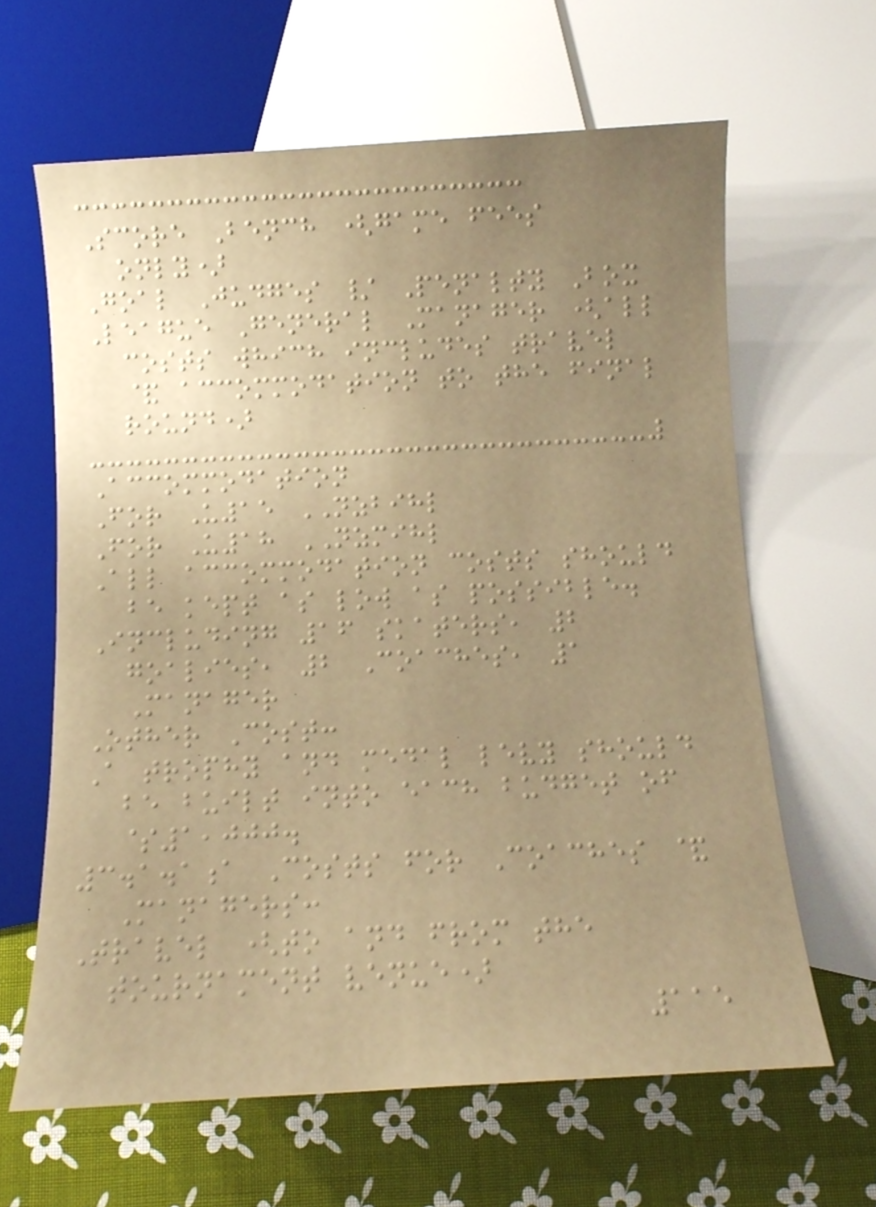Score Bench (game fees
only)
Goal Judges / Penalty Box
League General Manager (all
costs which includes travel
& accommodation to the final
round)
Accommodation
For U15 NZBIHL
For U18 NZMIHL
All accommodation costs should
be kept as low as possible.
Including 16 skaters, 2
goalies, 2 Coaches, 1
Manager
Other Cost:
A trophy and medal levy should
be built into each budget of
$1,000.
3.1.1a Costs for Coaches &
Managers:
Travel (to and from the
tournament venue)
115
